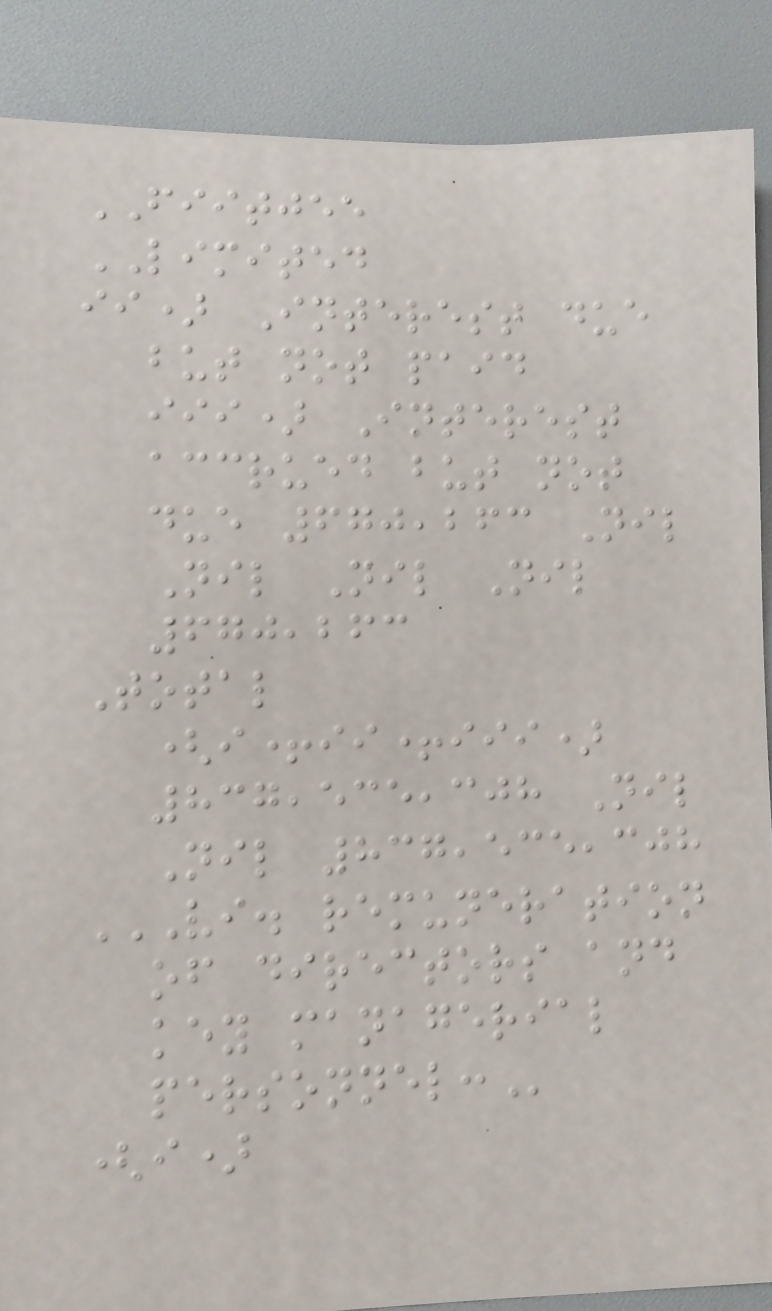FIITJEE
LIMITED
ii) Interest due
but not paid
iii) Interest
accrued but not
due 670,263 Nil
Nil Nil Nil
670,263
Total
(i+ii+iii)
837,535,308 Nil
Nil 837,535,308
VI. REMUNERATION
OF DIRECTORS AND
KEY MANAGERIAL
PERSONNEL:
(i)
